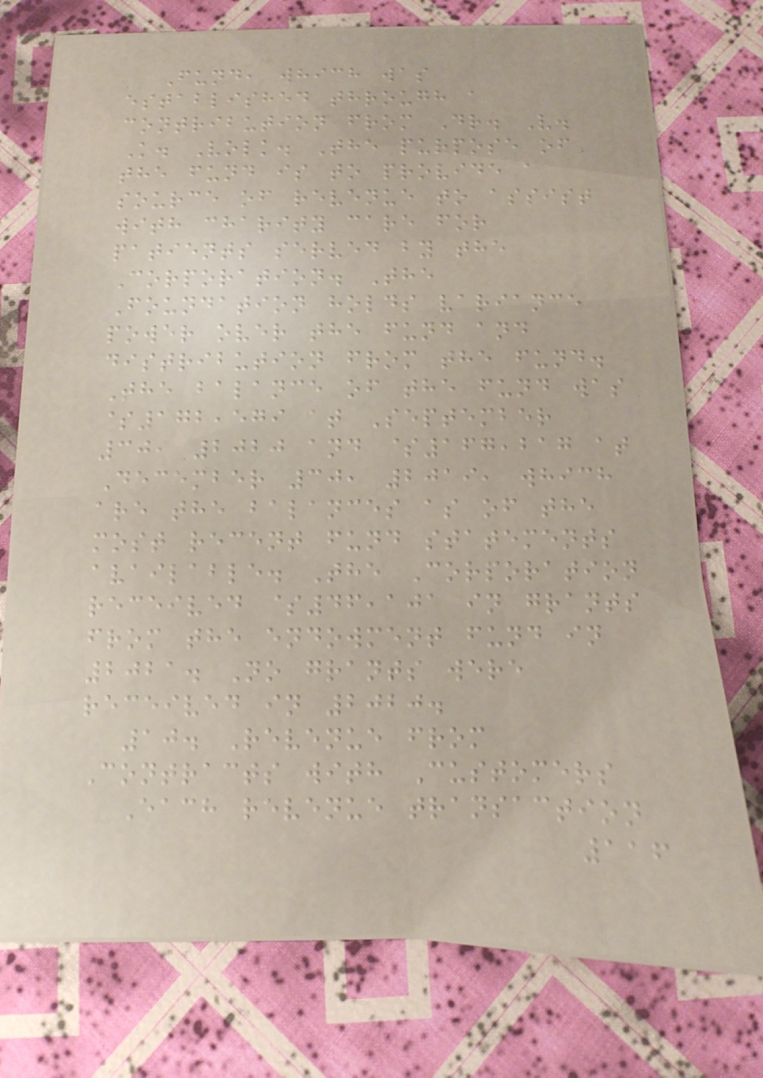Fund, which was
established through a
contribution from Dr. V.
K. Volk. The purpose of
the fund is to provide a
source of revenue to assist
with charity care for
patients served by the
Corporation. The
Foundation holds variance
power over the fund and
distribution from the fund.
The balance of the fund was
$172,579 at September
30, 2020 and $167,217 at
December 30, 2019, which
are the balances as of the
most recent fund statements
available. The Corporation
received $46,101 in grants
from the endowment fund in
2021. No grants were
received in 2020.
10. Revenue from
Contracts with Customers
Each revenue transaction
116
